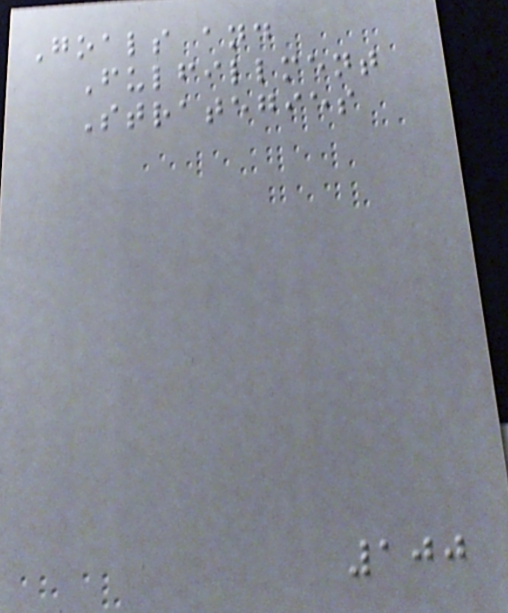Goals and
Fulfillment
Strategies
100
